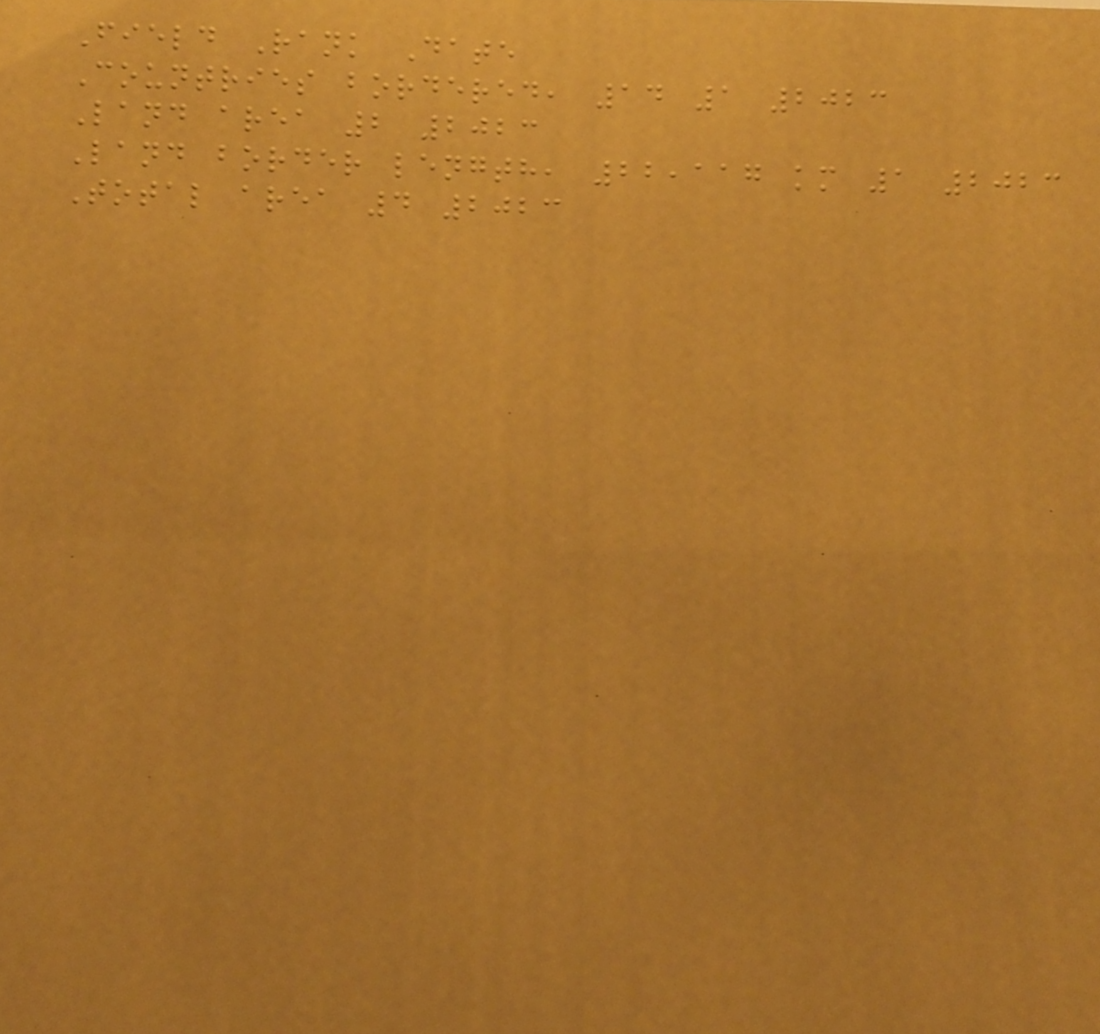Field Rank Date
Countries bordered, 14 1 2023
Land area 2 2023
Land border length, 22,117 km 1 2023
Total area 4 2023
